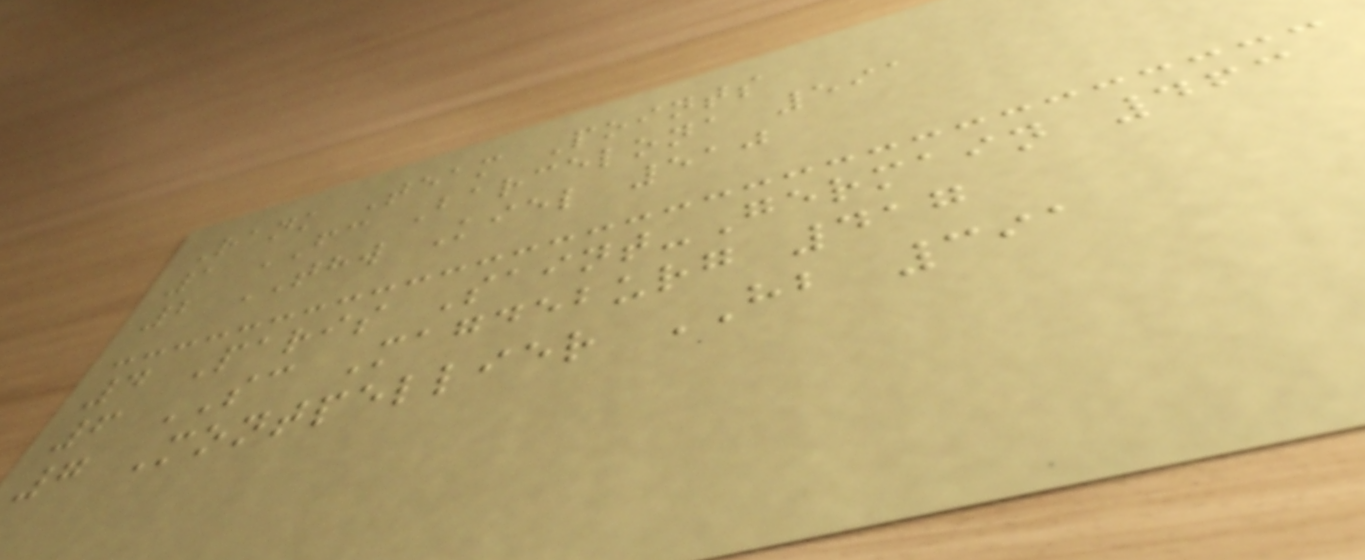Rank Team Points
1 FC Barcelona 591
2 THW Kiel 510
4 Paris Saint-Germain 463
6 SC Magdeburg 417
7 Montpellier HB 391
